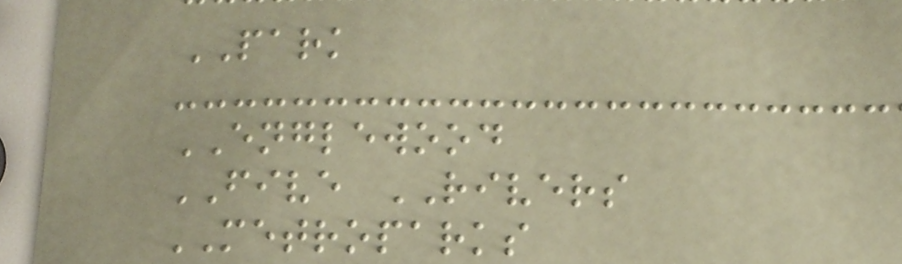PARK
ENGLEWOOD
FIVE RIVERS
METROPARKS
